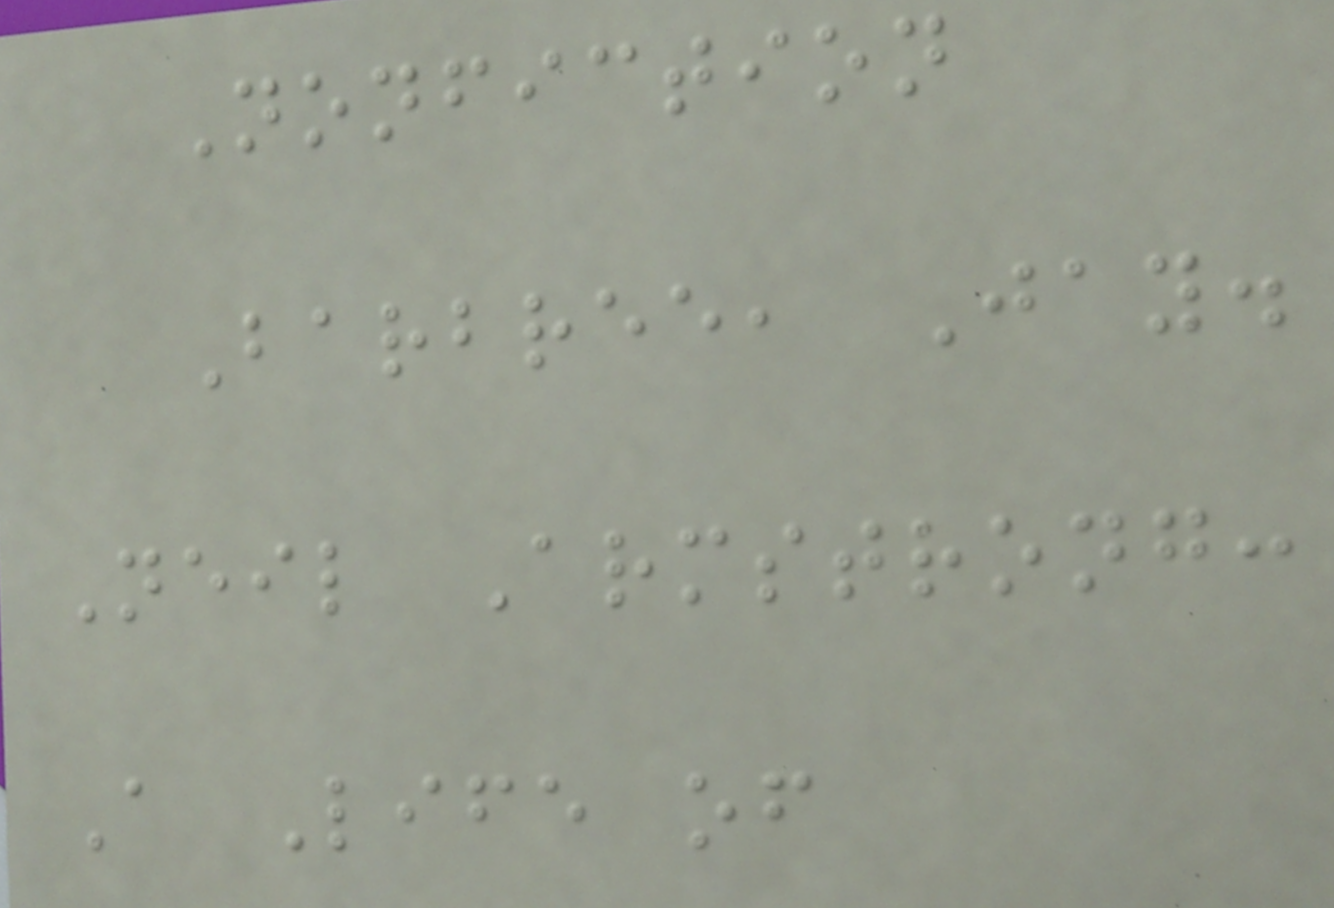Nonfiction
Barbree, Jay.
Neil Armstrong:
A Life of
